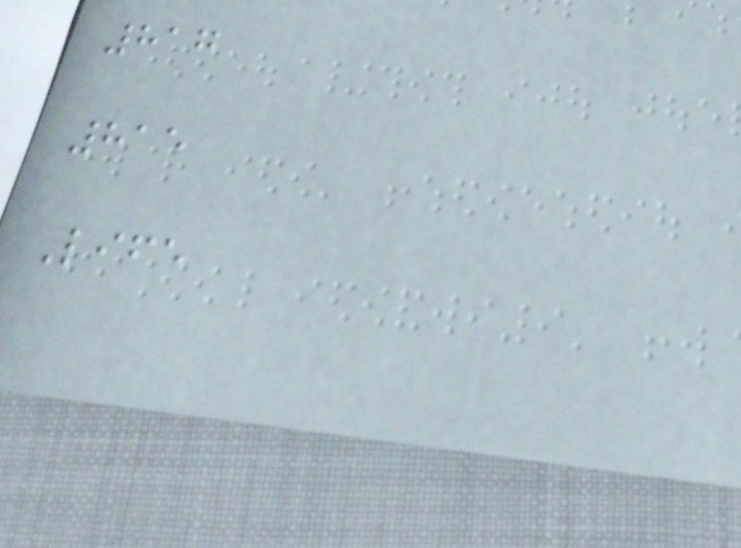817
815
Life
